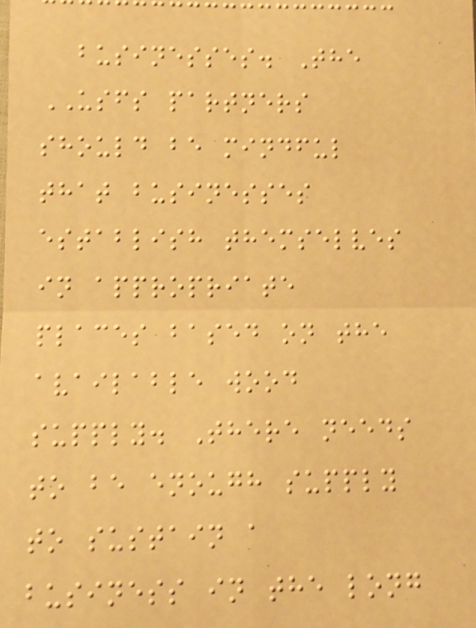businesses. The
USFS partners
should be mindful
that businesses
establish themselves
in appropriate
places based on the
available wood
supply. There needs
to be enough supply
to sustain a
business in the long
